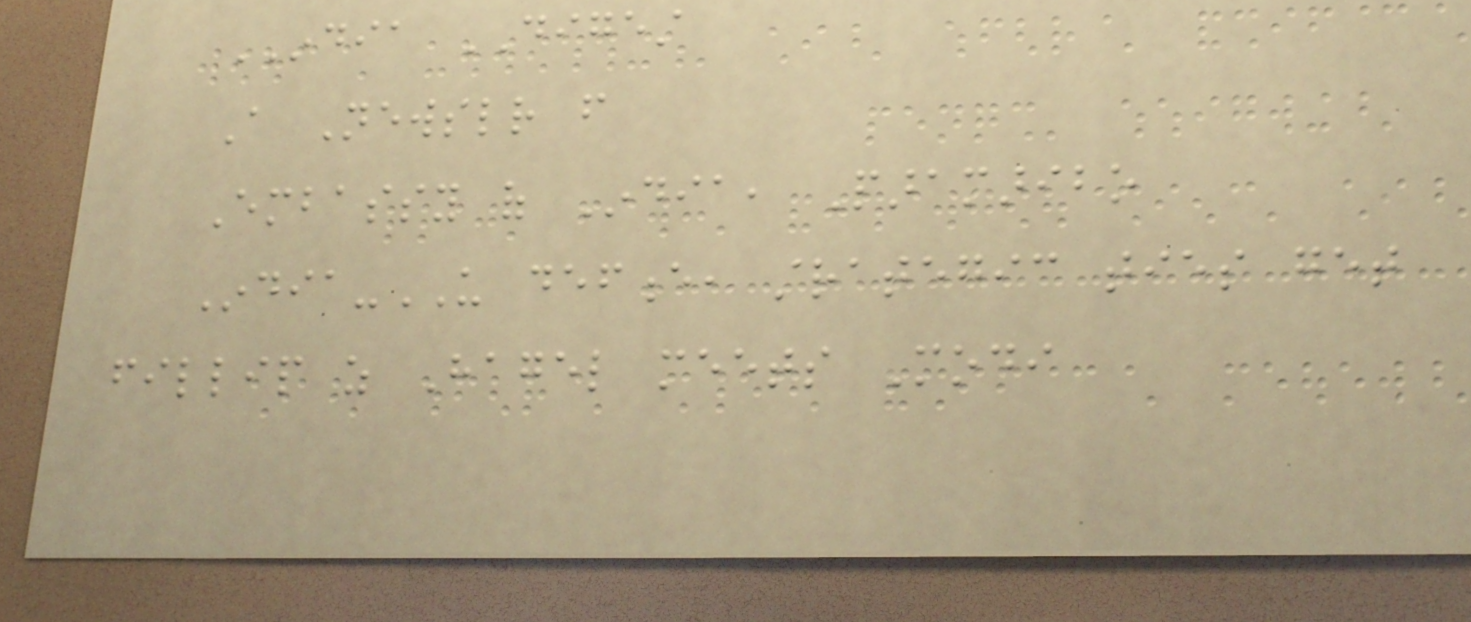INDIA DIGEST
A Newsletter from
Embassy of India, Paramaribo
India-US defence, strategic ties get
fillip as Hagel meets Modi
